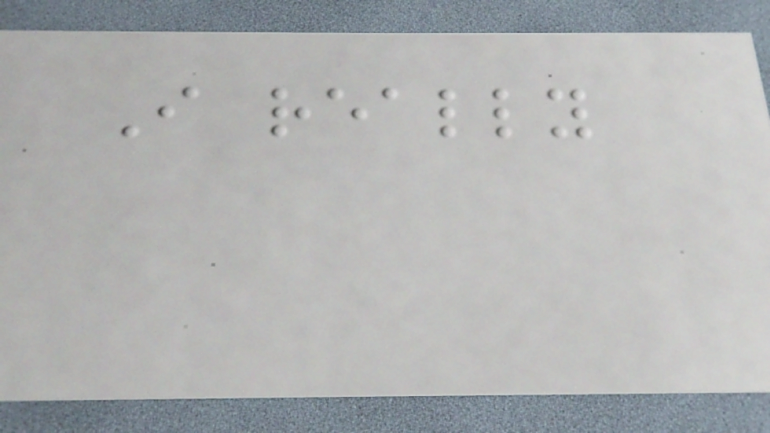I really
